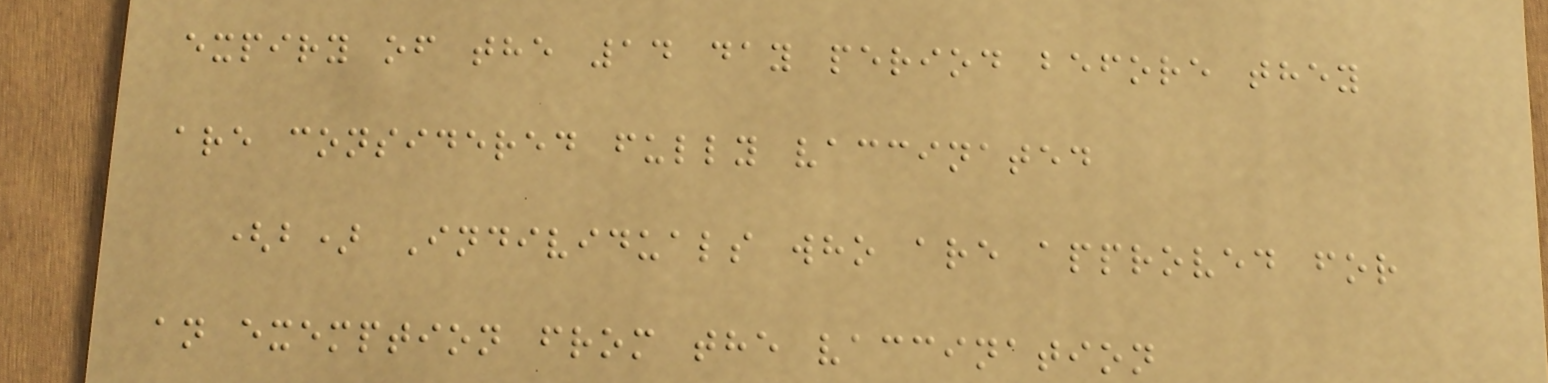expiry of the 14 day period before they
are considered fully vaccinated
(b) Individuals who are approved for
an exemption from the vaccination
